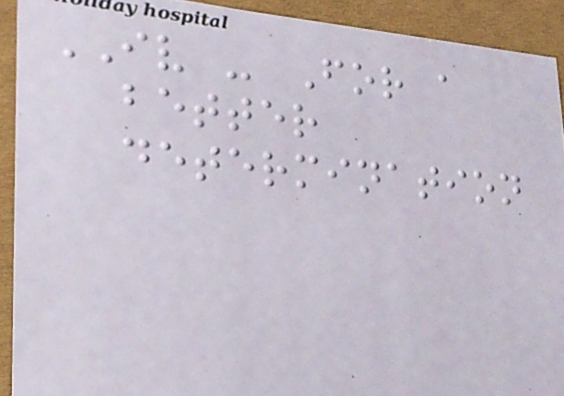IV - For a
better
determination
